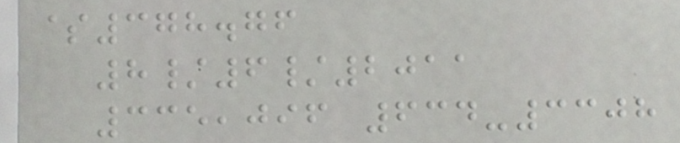$378.76
8/6/2011
335,096 634-3308
